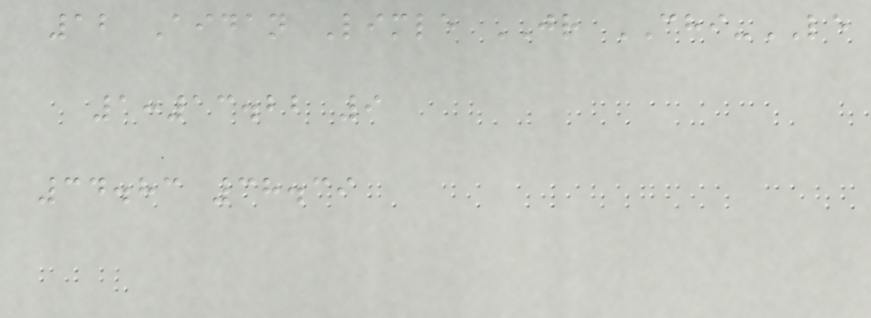12 Aidan Limle JR CHI-LE
1:13.22 9
34.83 38.39
